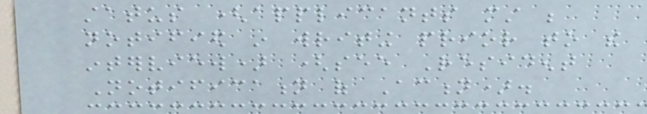status (applicants must be
notified in writing prior to the
interview) (see Resident
Notification of Action).
